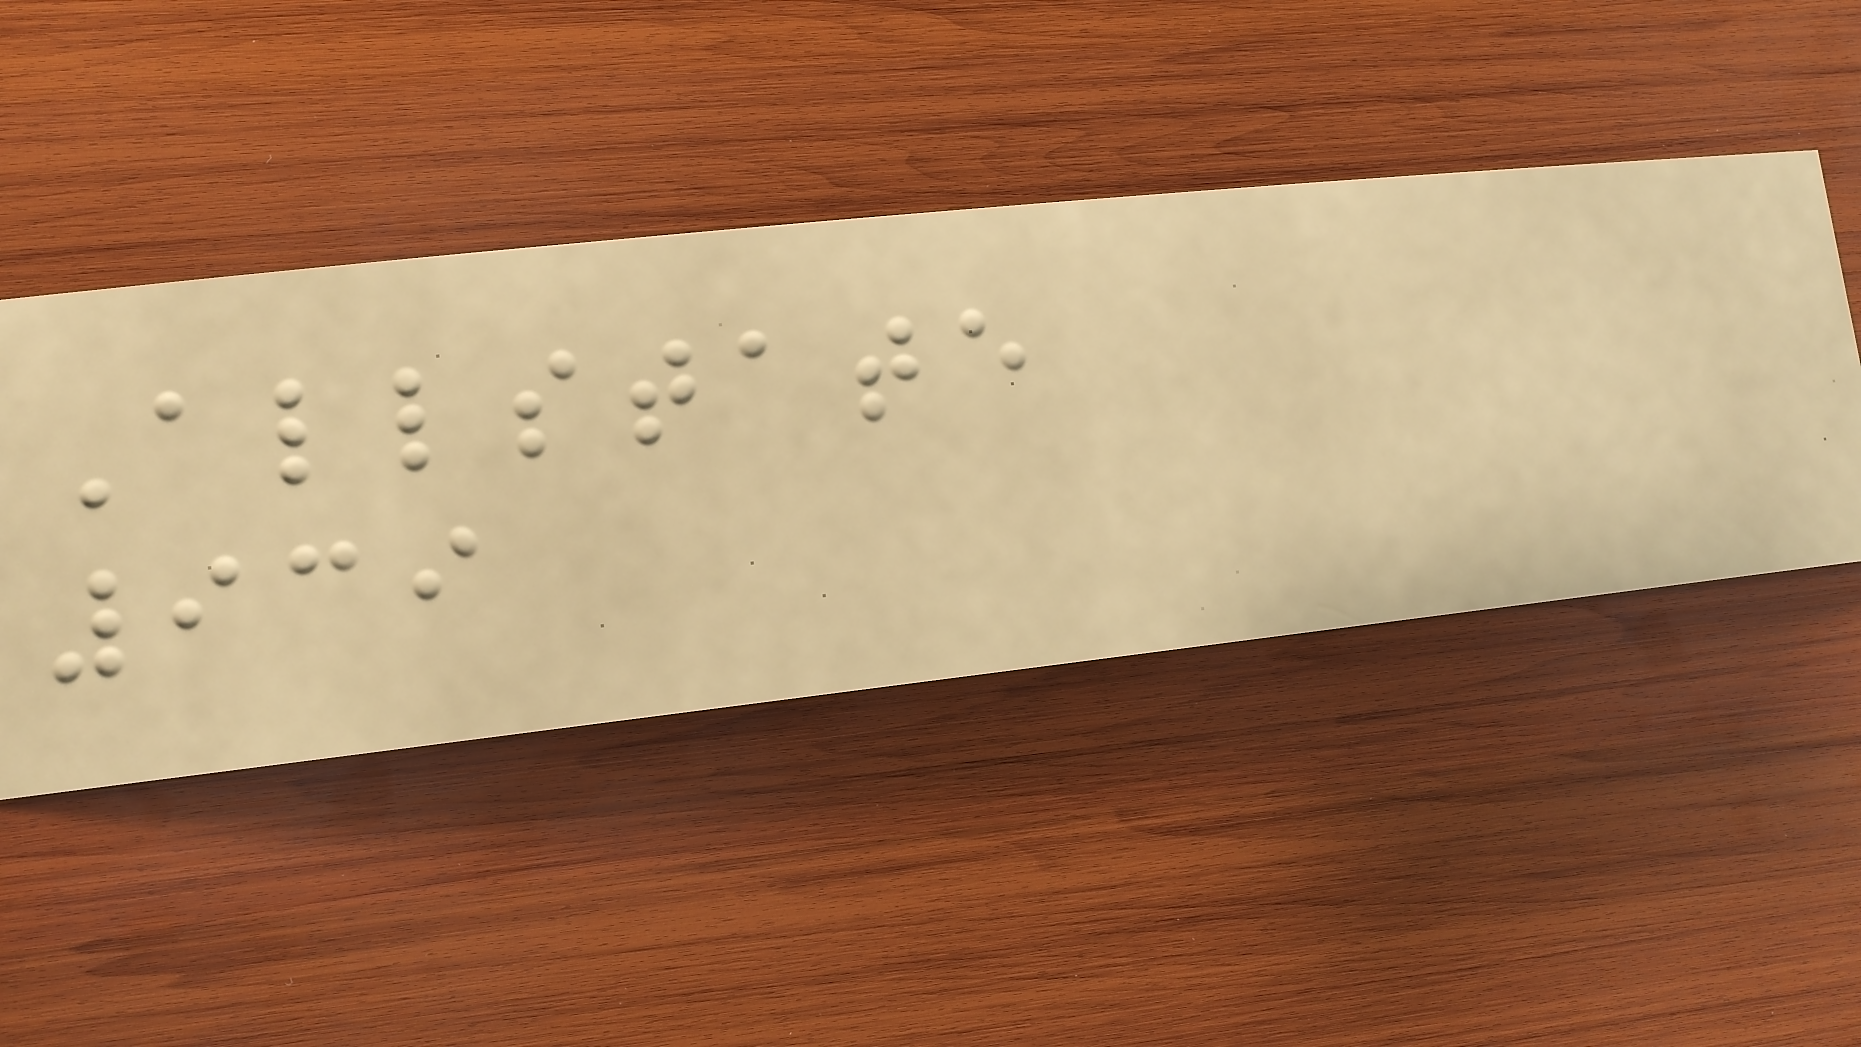Allstate
939
